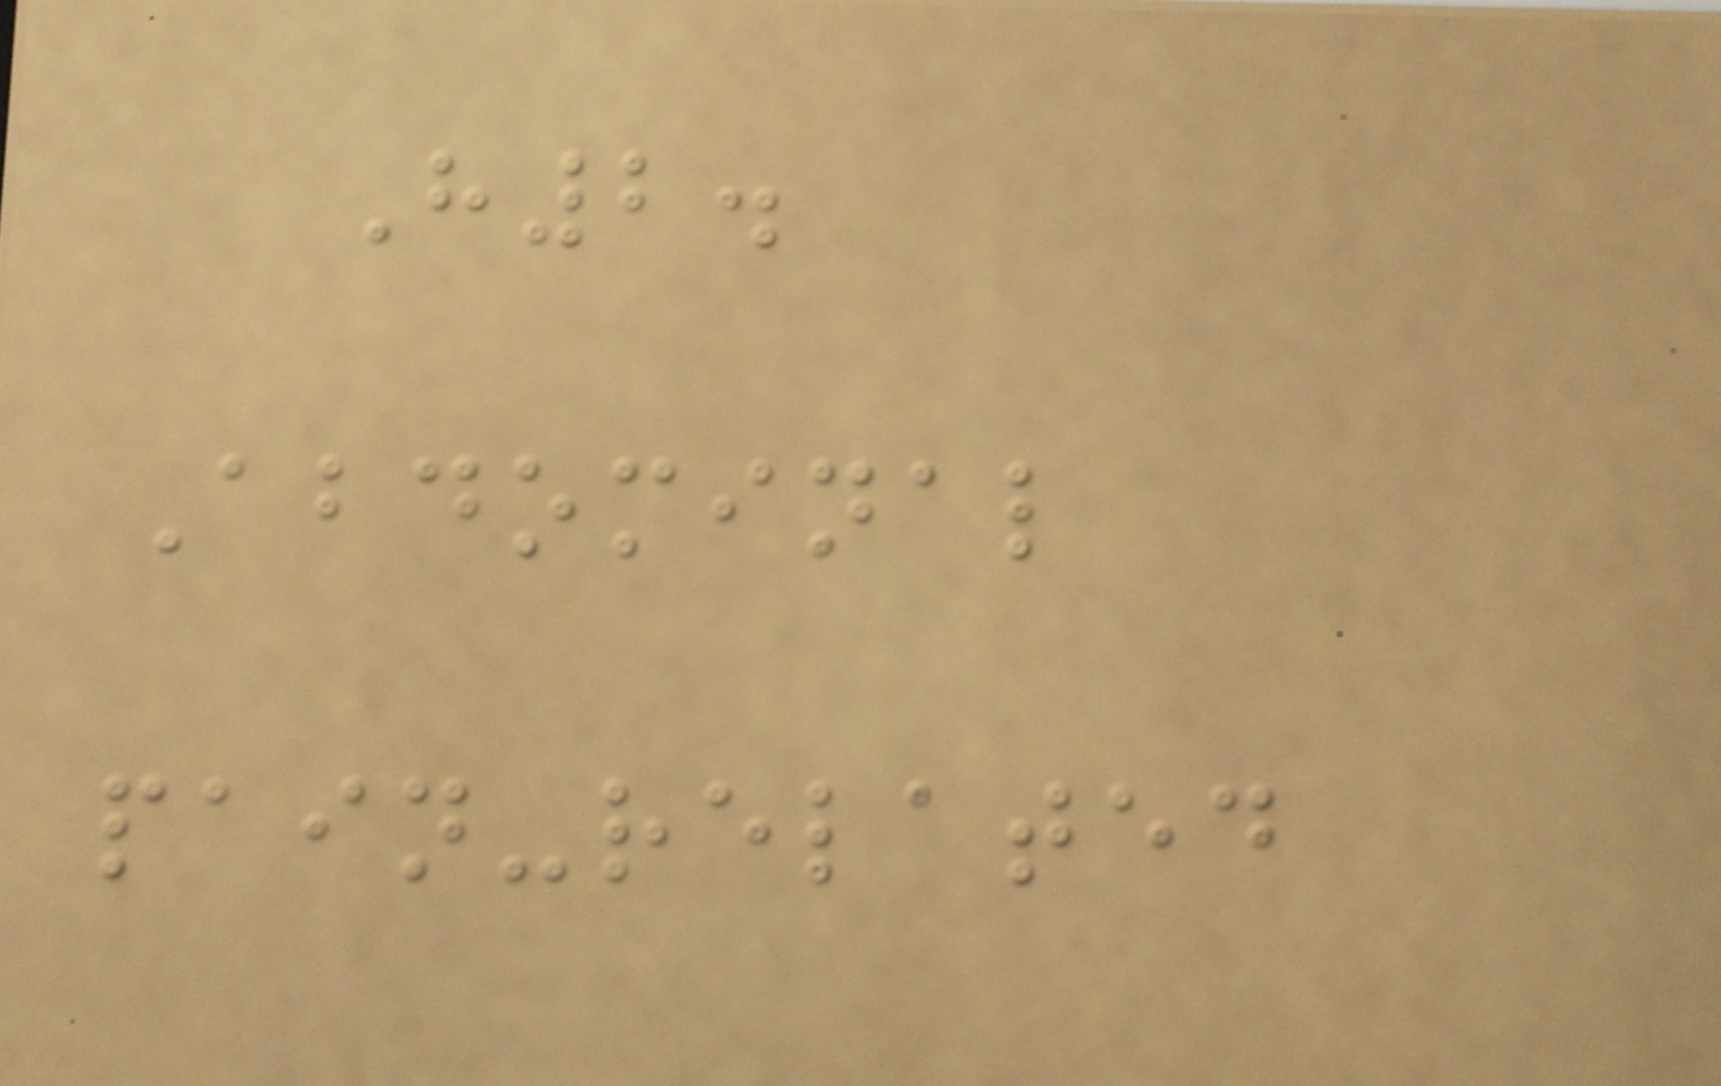H2.
Abdominal
pain-related
